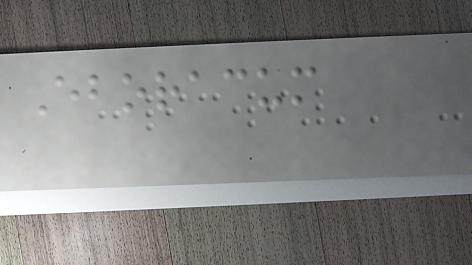Eboracum
